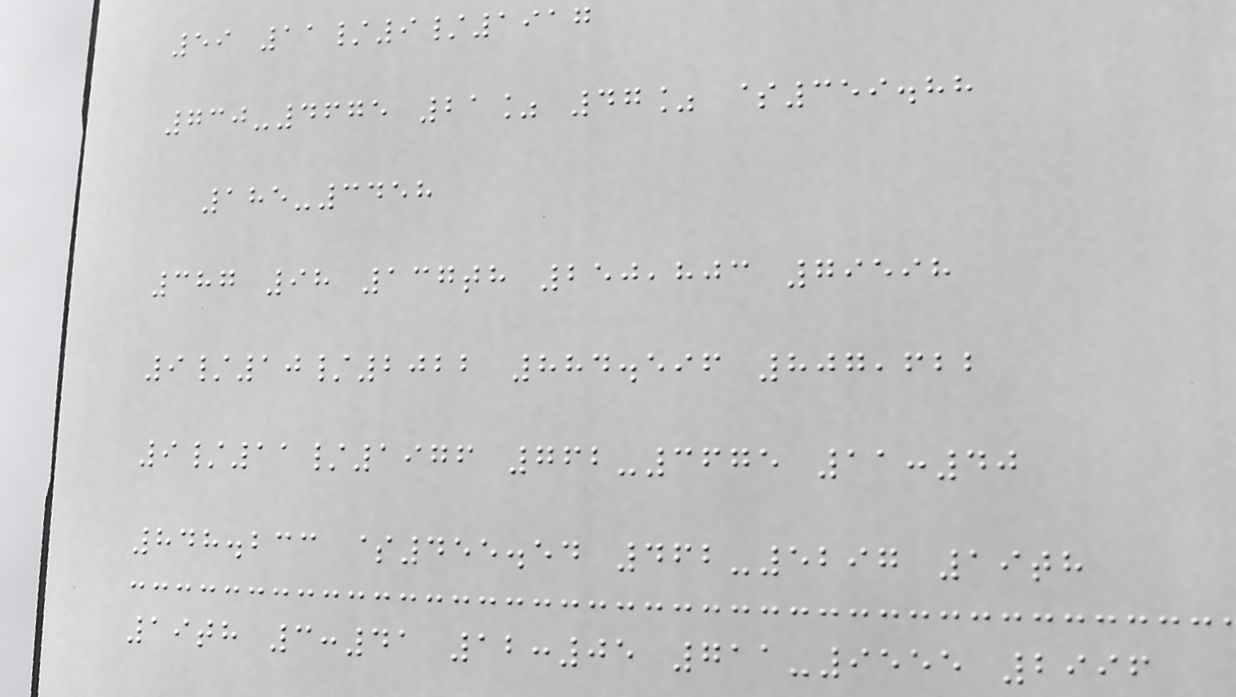59 11/9/1917
730-4675 21% 47% $359.88
185-3458
387 98 137th 250,803 79598
9/10/2022 884.596 807,622
9/11/1976 762-3675 11:40
848.233 $455.54 462-5297 19th
19th 3:41 12:05 711-9555 2996
